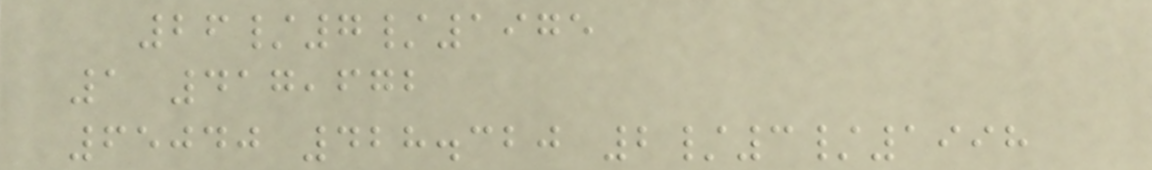26/7/1975
1 417,672
65040 428.320 2/3/1998
